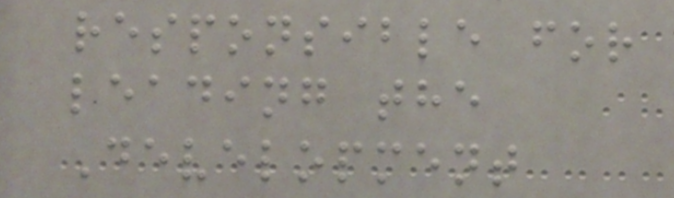responsible for
leading the
Development
